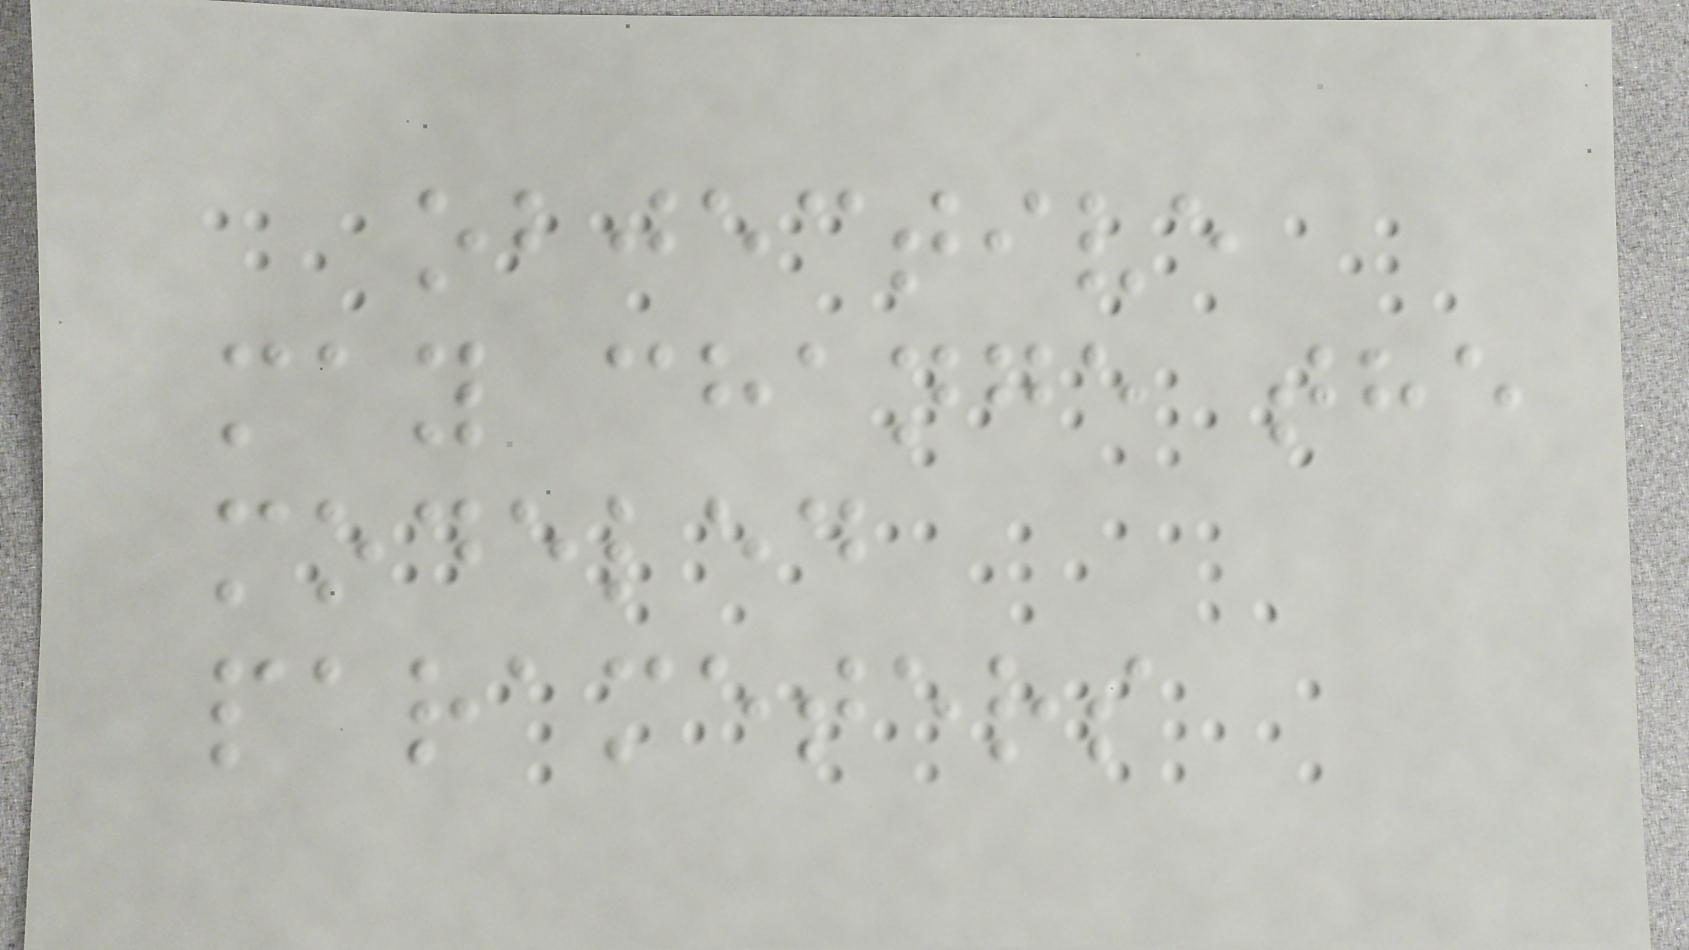objective
may change the
modeled
parameters
